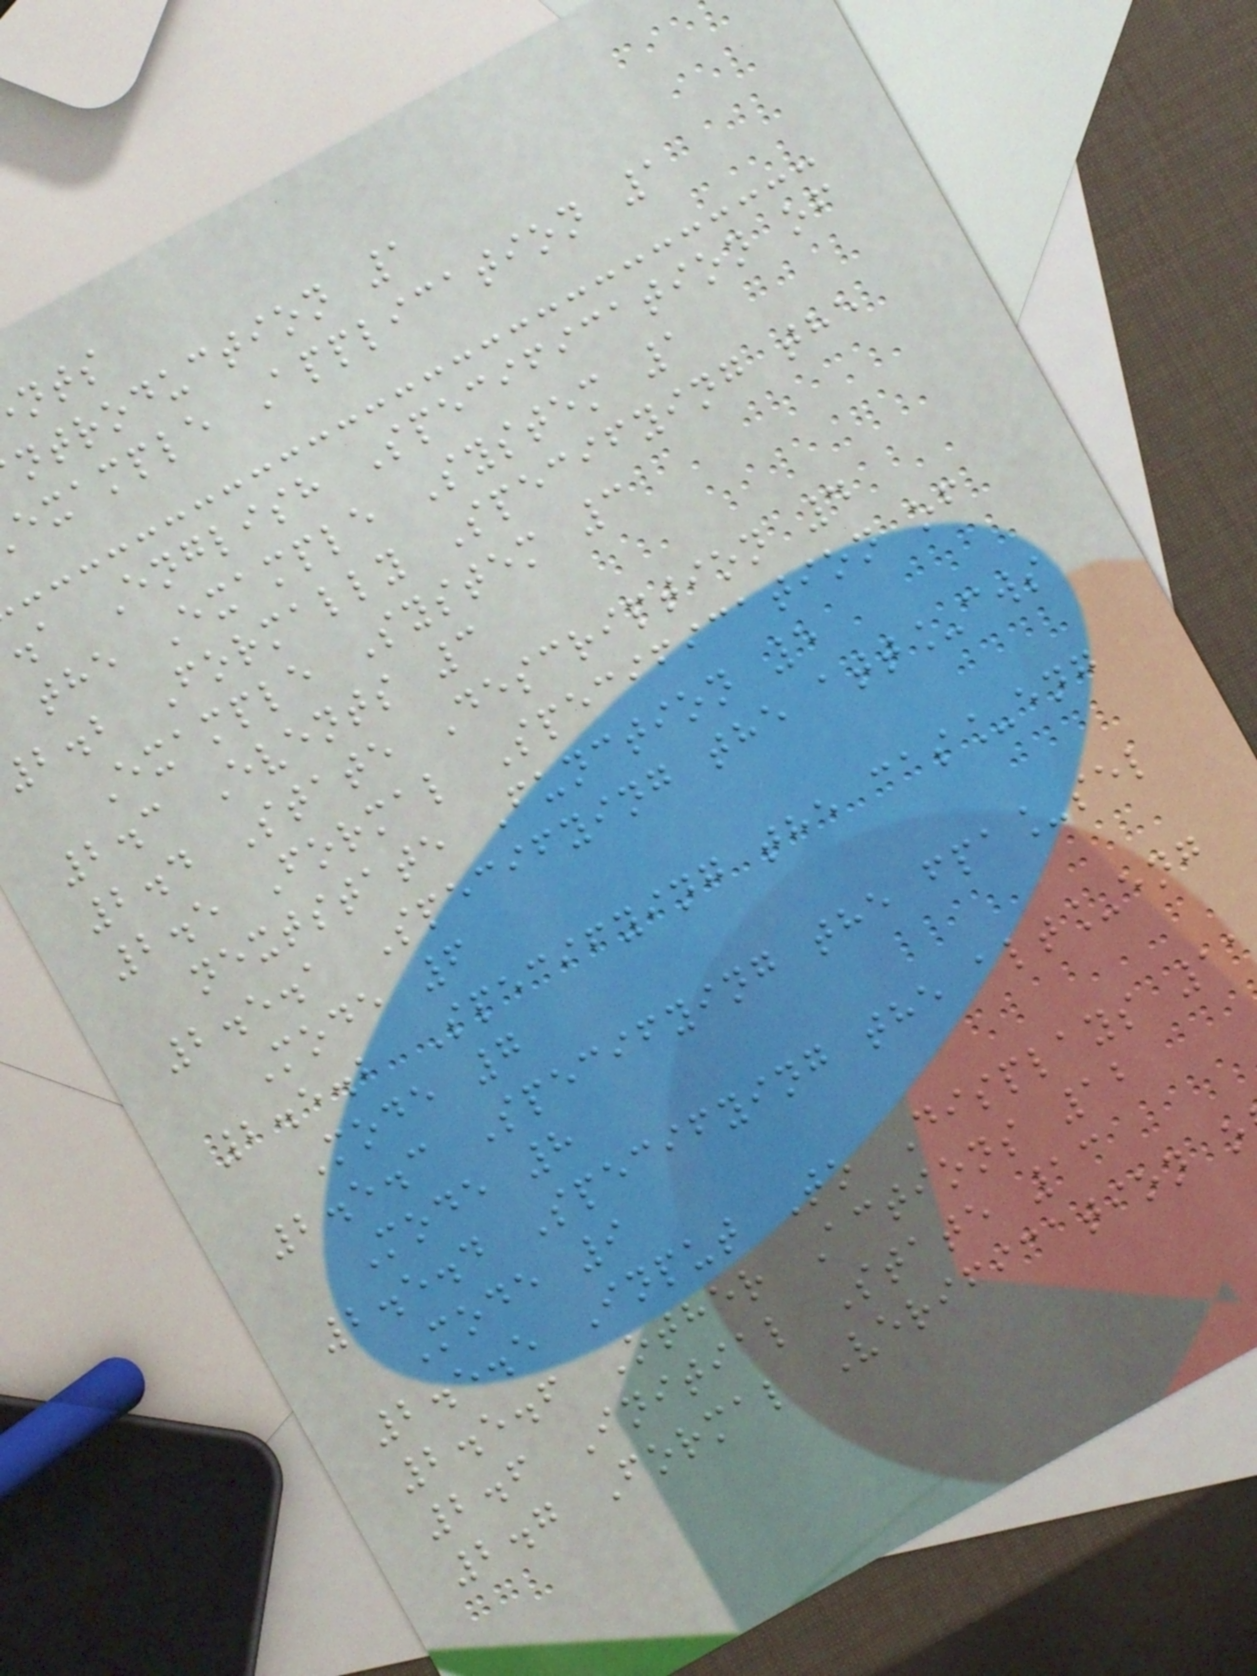ntroduction 1
example Application 1
.a English Specification of
the Example System 1
2.2 Formally Specifying the
Example System 3
2.3 Events 3
2.4 State Description 4
2.5 Formal Specification of
nextstate Function 5
2.5.1 Specifying the att_cws
Mode 6
2.5.2 Specifying the cas_eng
Mode 7
2.5.3 Specifying the fpa_sel
Mode 8
2.5.4 Specifying the alt_eng
Mode 9
2.5.5 Input To Displays 1
2.5.6 Other Actions 12
2.6 Initial State 13
2.7 Formal Verification o
